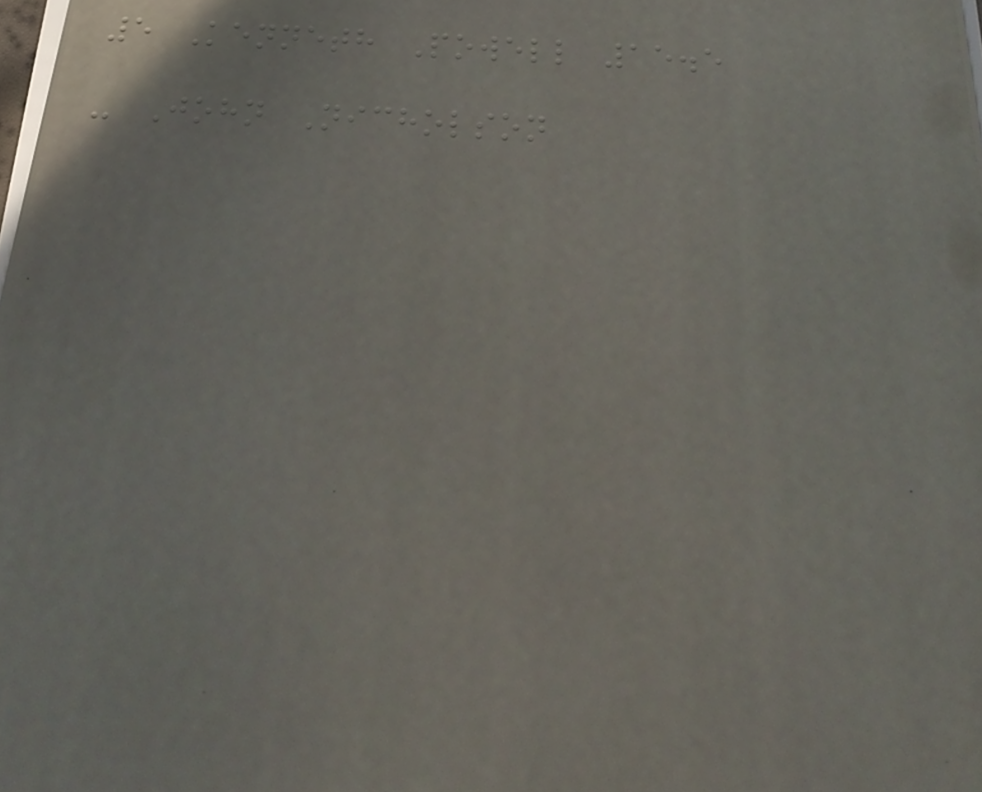5 Kenneth Powell 15.5
- John Nicholson
